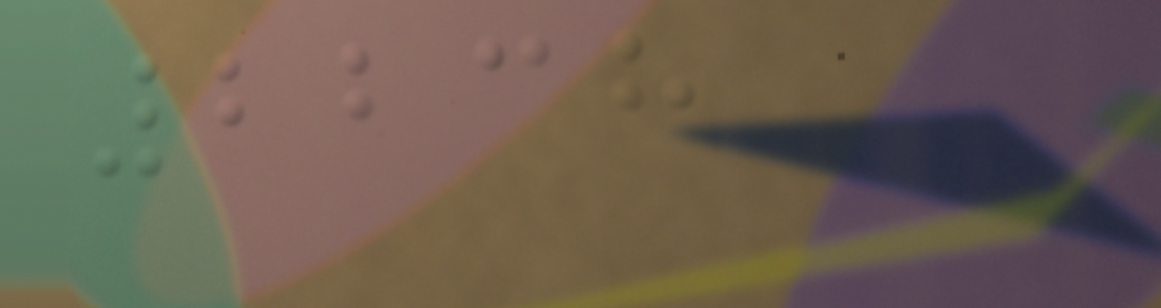2238
